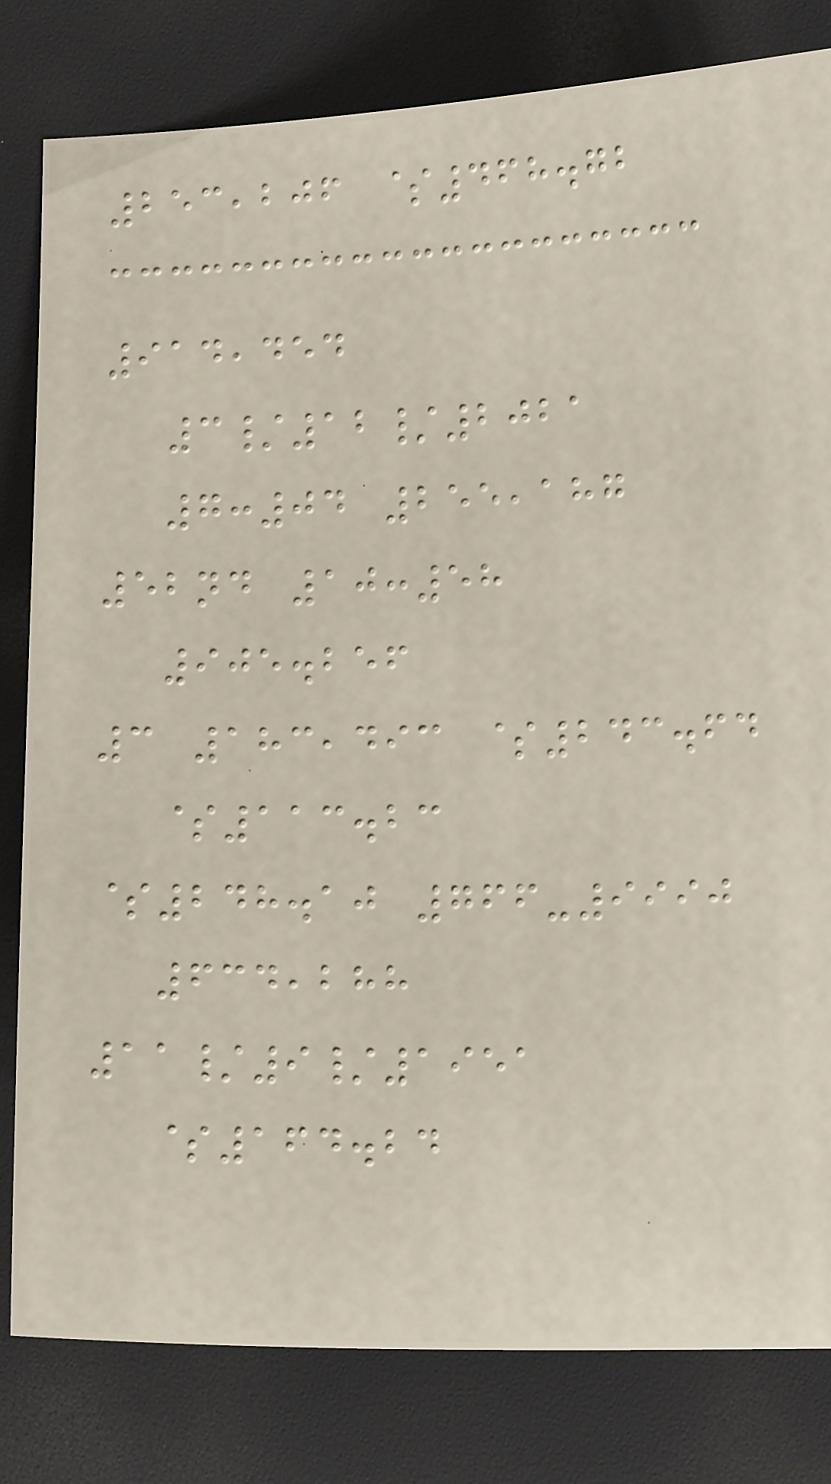253,206 $468.72
914,454
3/12/2021
7:04 255,187
52nd 10:58
905.256
3 183,493 $243.64
$113.23
$248.10 766-9990
634,288
11/9/1951
$164.24
